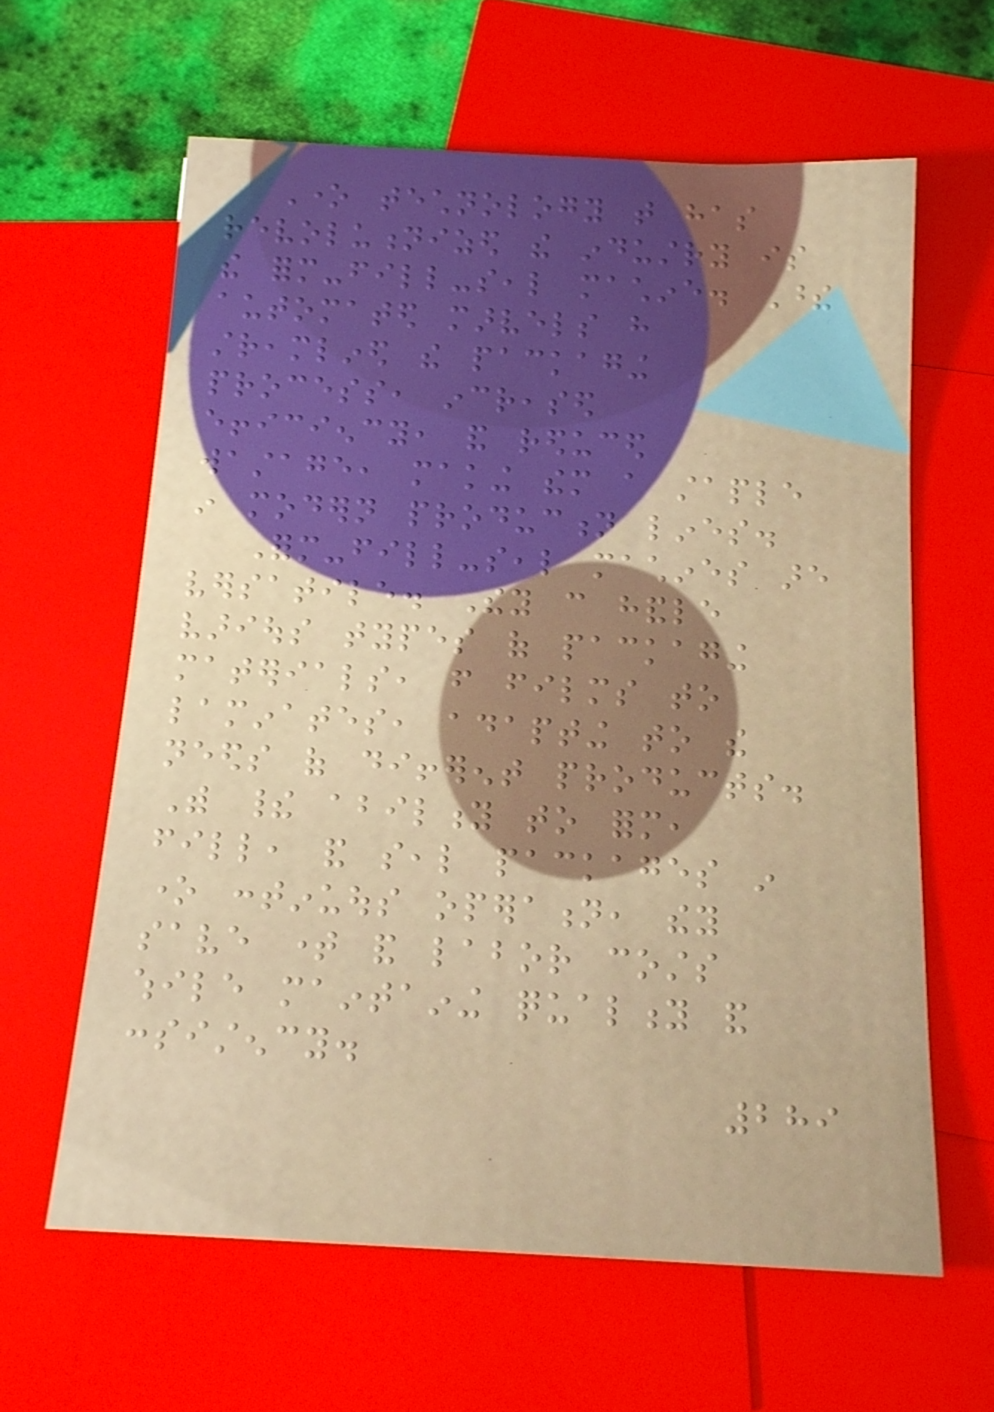One technology that has
revolutionized the industry is
the form-fill-seal machine. These
automated marvels have
streamlined the packaging
process, increased
efficiency, and reduced
wastage, making them a staple
in modern production lines.
Form-fill-seal machines are
versatile. They can handle
various types of packaging
materials, from films to
laminates, adapting to the
needs of different products.
With their ability to form,
fill, and seal packages in
one continuous operation, they
save time and labor costs
while maintaining quality and
consistency.
289
